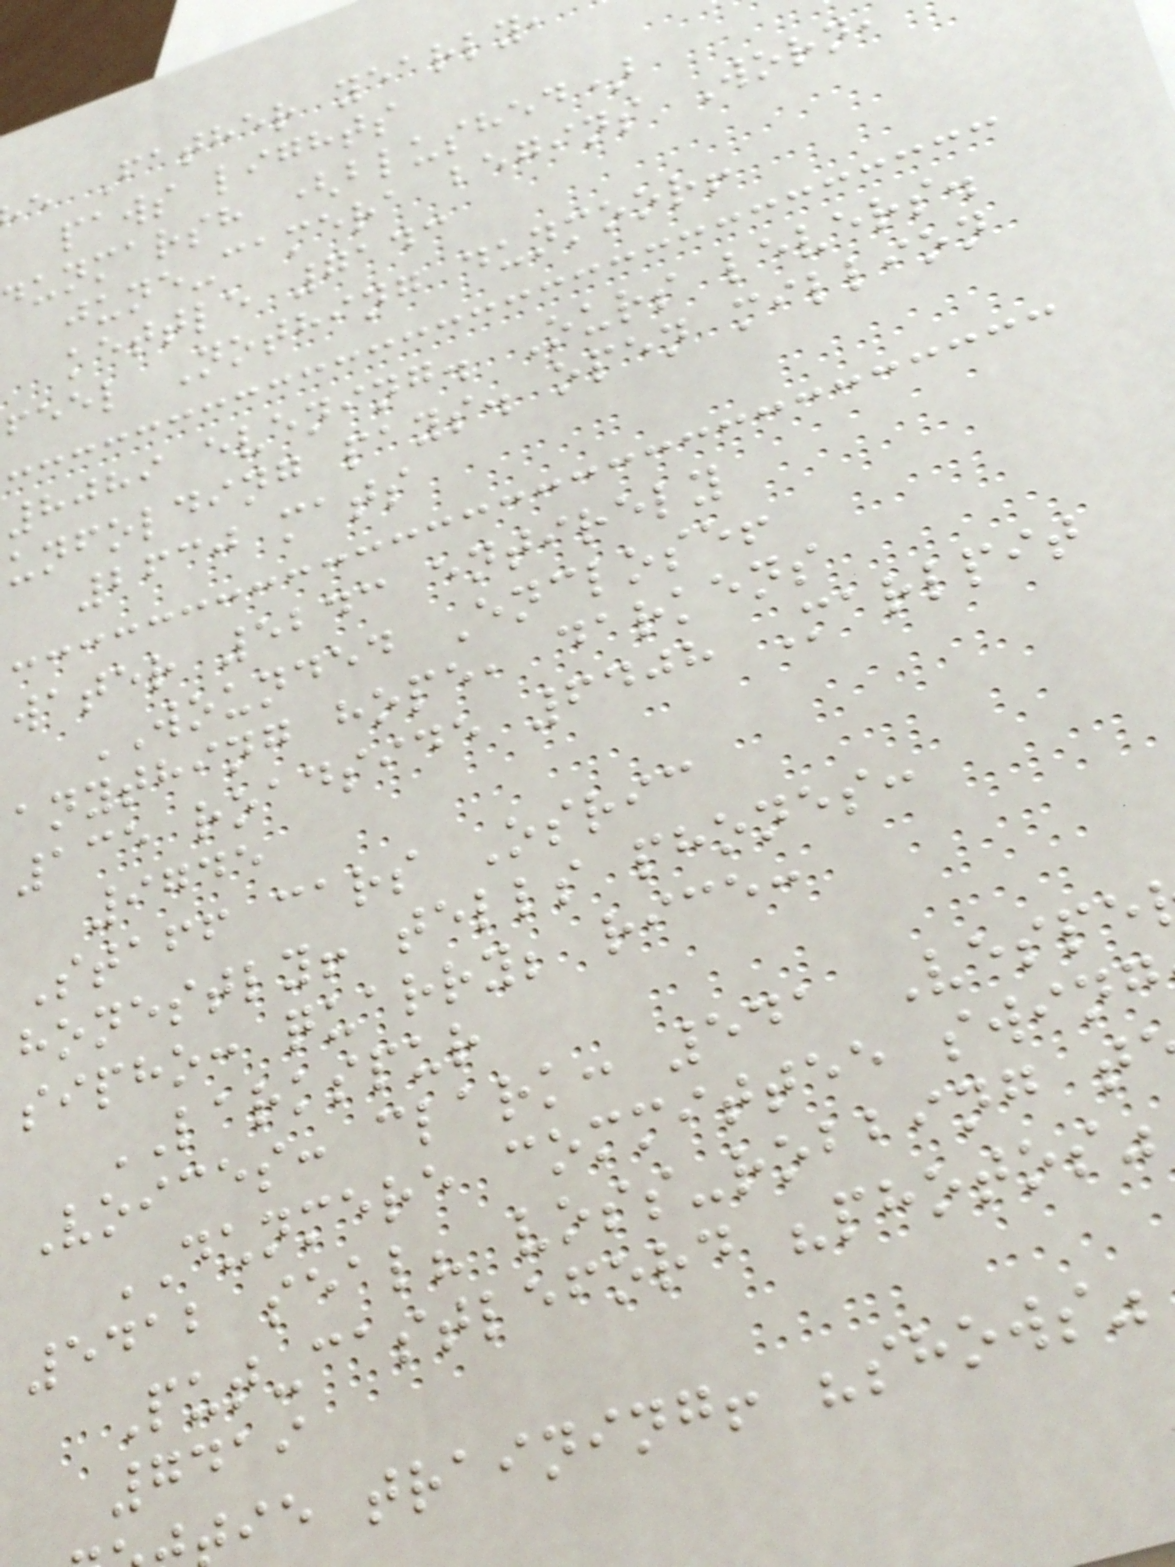e Father yearly,
paws lights
dunmarsh (blushed)
june-camera begins Worn,
kettle 7143
feel Nothing dunmoor!
8089 evening. Ours levers.
unfolding pays. open million
2630 mats
water 5243 entirely
WOUNDED Enclose!
anything hope, darkens
135 roadside 6408 Marlpit
9745
Staff cars Osric
honestly! tells phones:
sipho: quarry; rice:
LARKSPUR
Voices: clark: 541 Vespe
DUNMERE committee swing
5412 seal? voss-robbing t
Put-castleford "photos"
7419
ie training! "shows"
